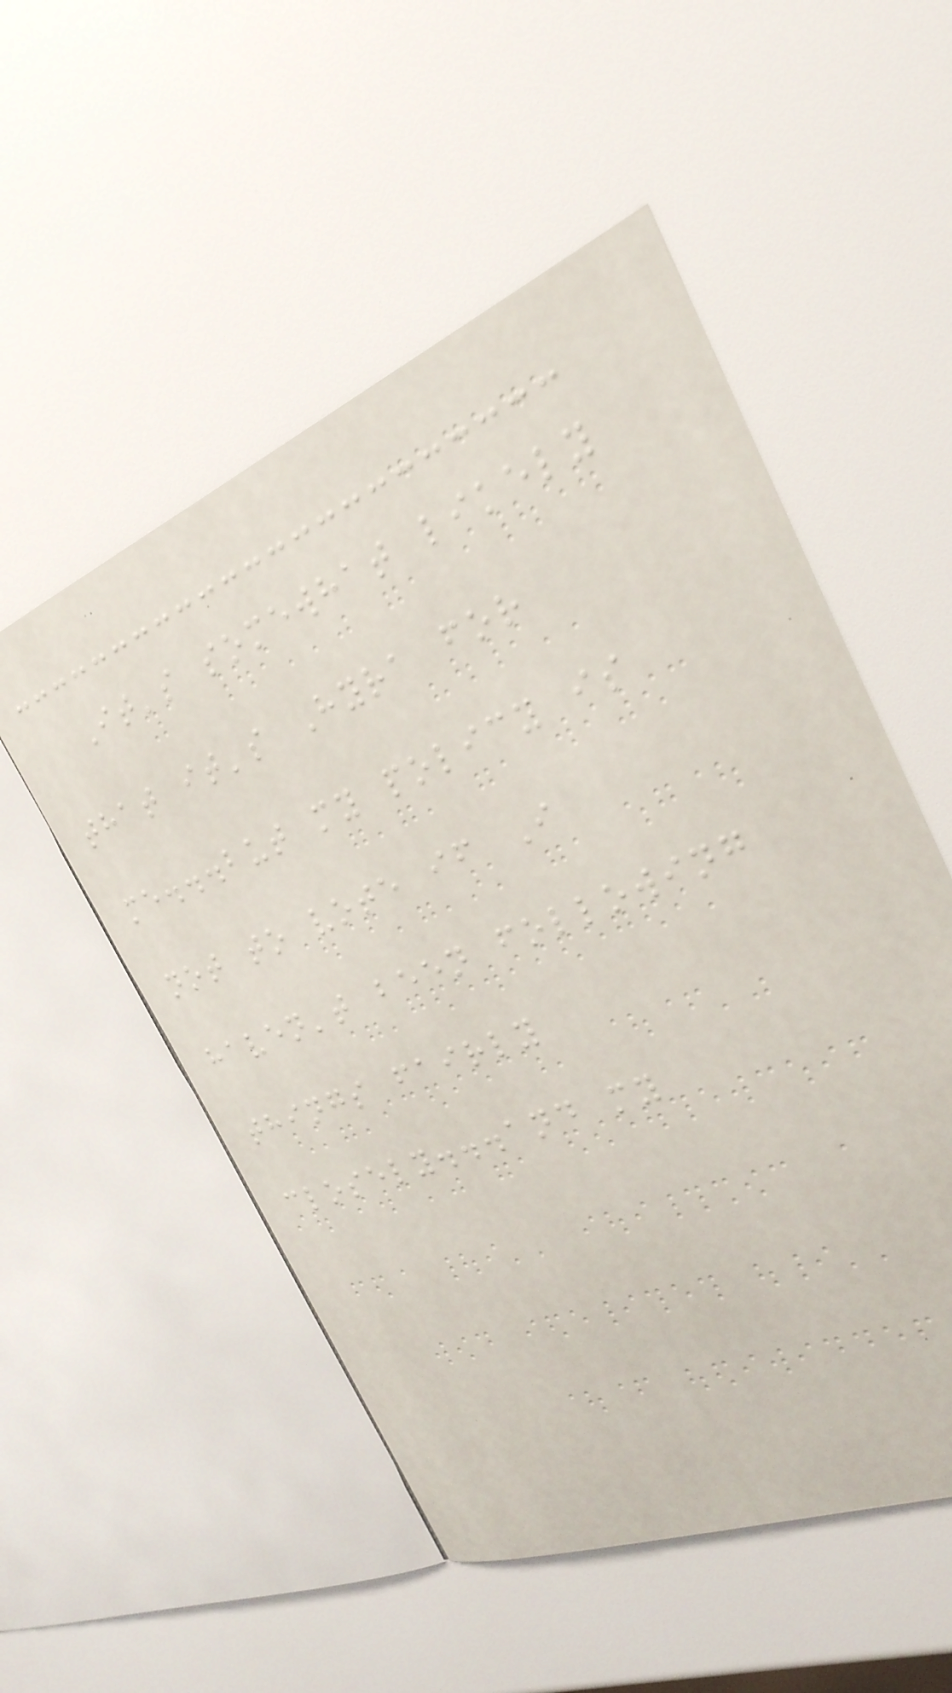It's somewhat likely
that it's Hyra for
me...but my policy is
not to vote if I
haven't been following
things fairly
closely...and my
